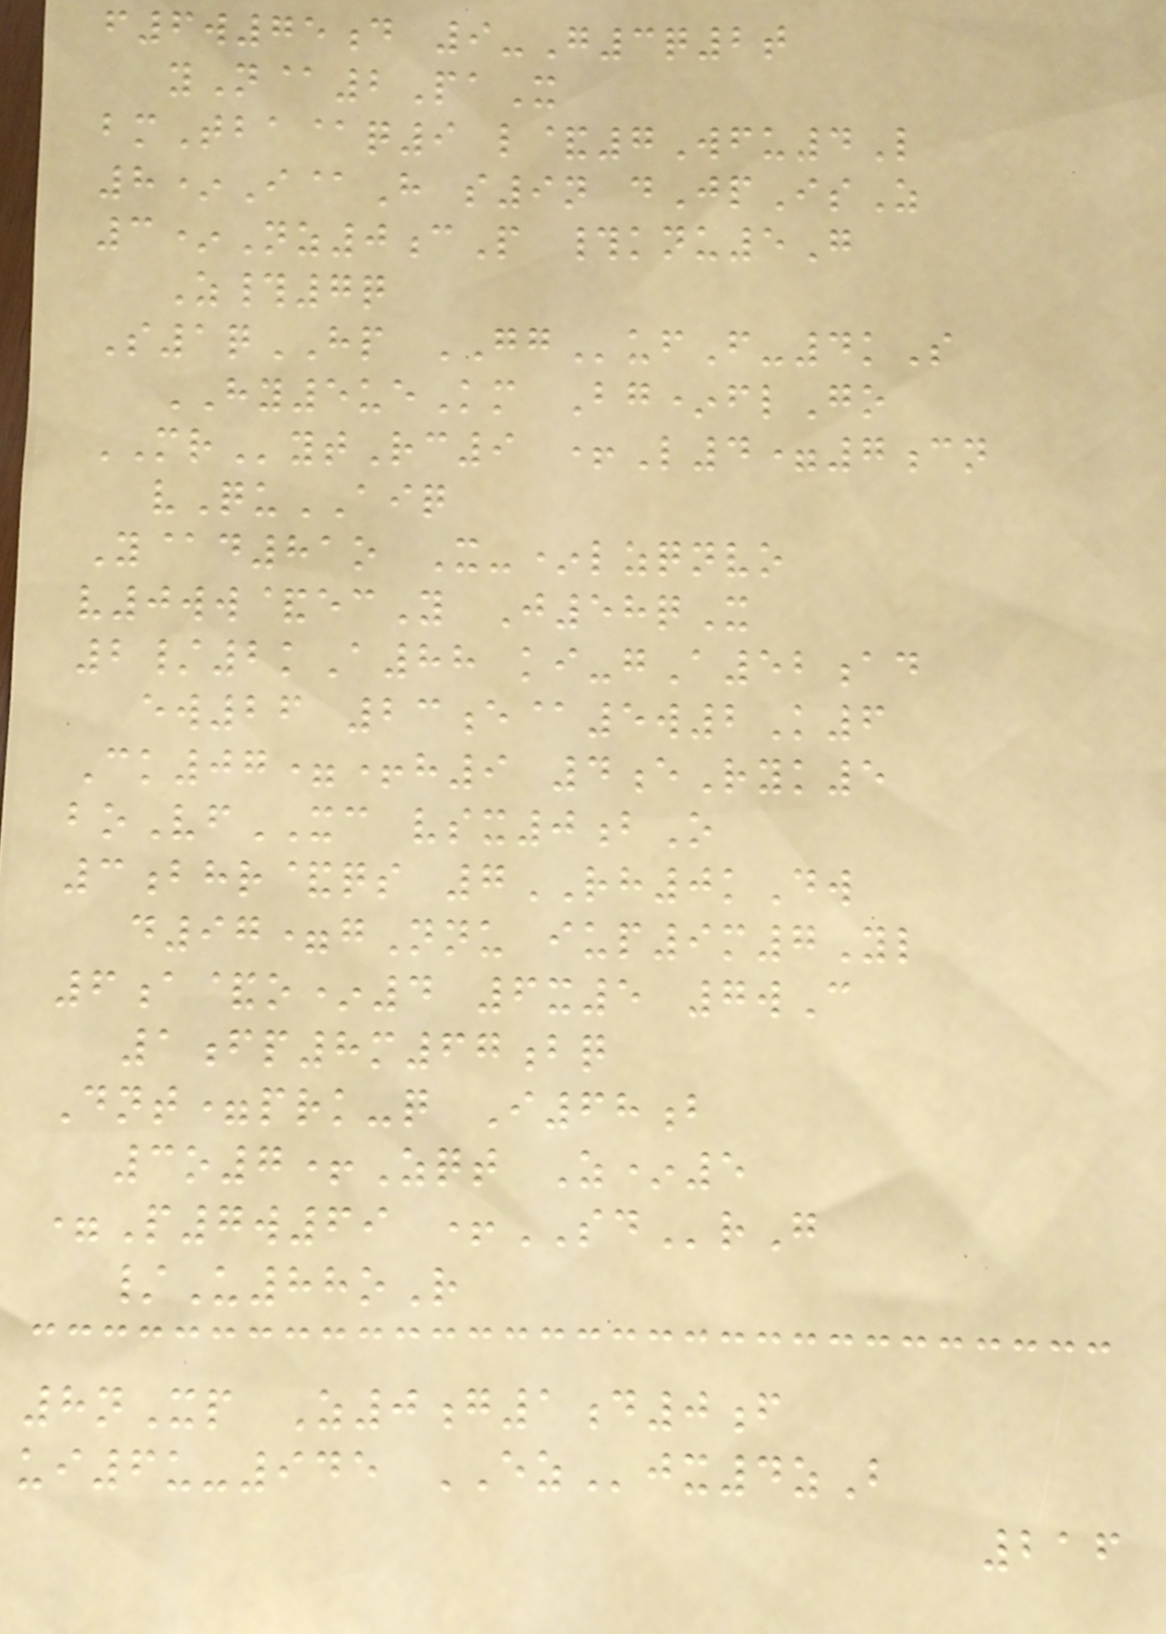f6w75d 9-G3q2t
yN@2PaX
bmTba@q9 l&7Wfu4L
8*I@H s9n dJpIsZ
3*Nz0cP #knu5G
Z#7q
S1qHP GGufF-4kS
HY5ueKm Bg*flGo
MRytRc9 +L4=7cn
vQuAIQ
Y@d81o X-*lzqnvo
v0ww&ecY J58qX
2/2kA88 ki-gA52ad
ew26 23e@5w2K6
Ck07=+h9 4eRyk5
boVfXC vsx0bO
3bhr&qs 7RH0kDw
d97=gNnu iup9m7Yl
6a&o*4 6x5 7wC
1fp8m67bq
Dnt=prk-q I68b
3o7+Zqt Z*5
=P7w69 +SDrG
/U88oR
8nXp Z0g1d0f
ui6u-945 EZjx4zB
216
